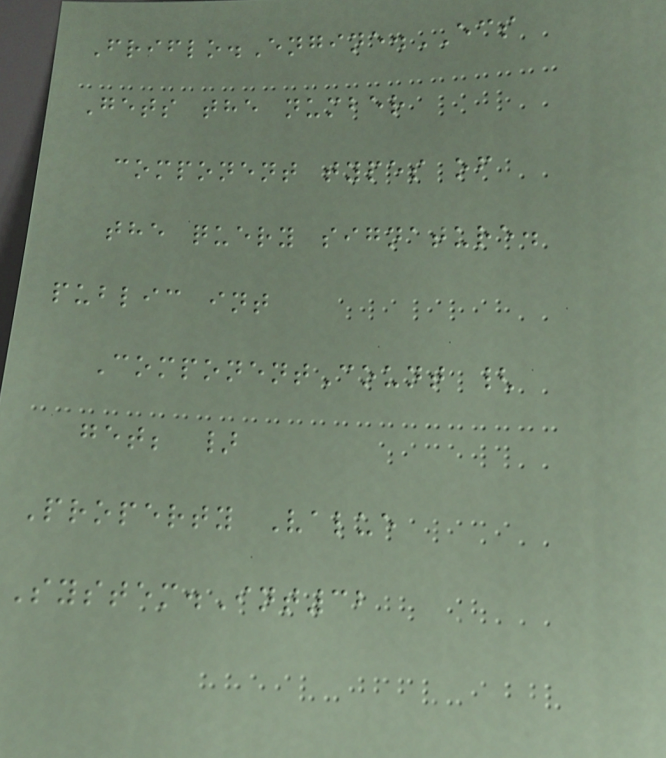Friflo.Engine.ECS
Gets the number
component types of
the query signature.
public int
ComponentCount {
get; }
Property Value
System.Int32
